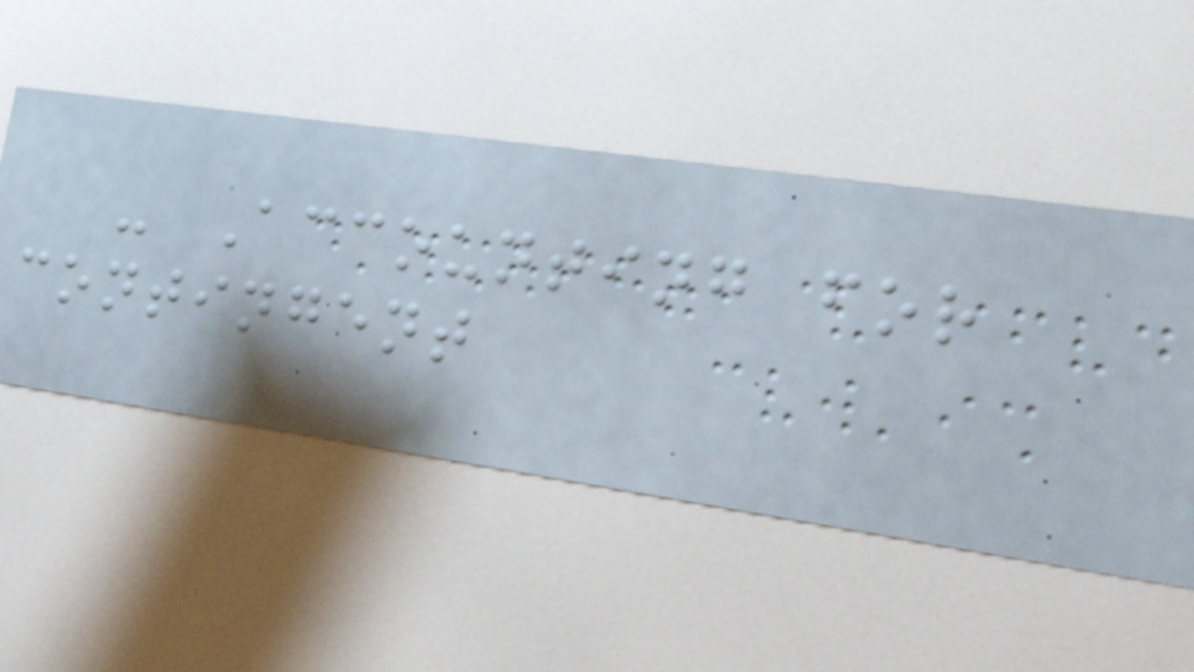- Accounting for
contingent
